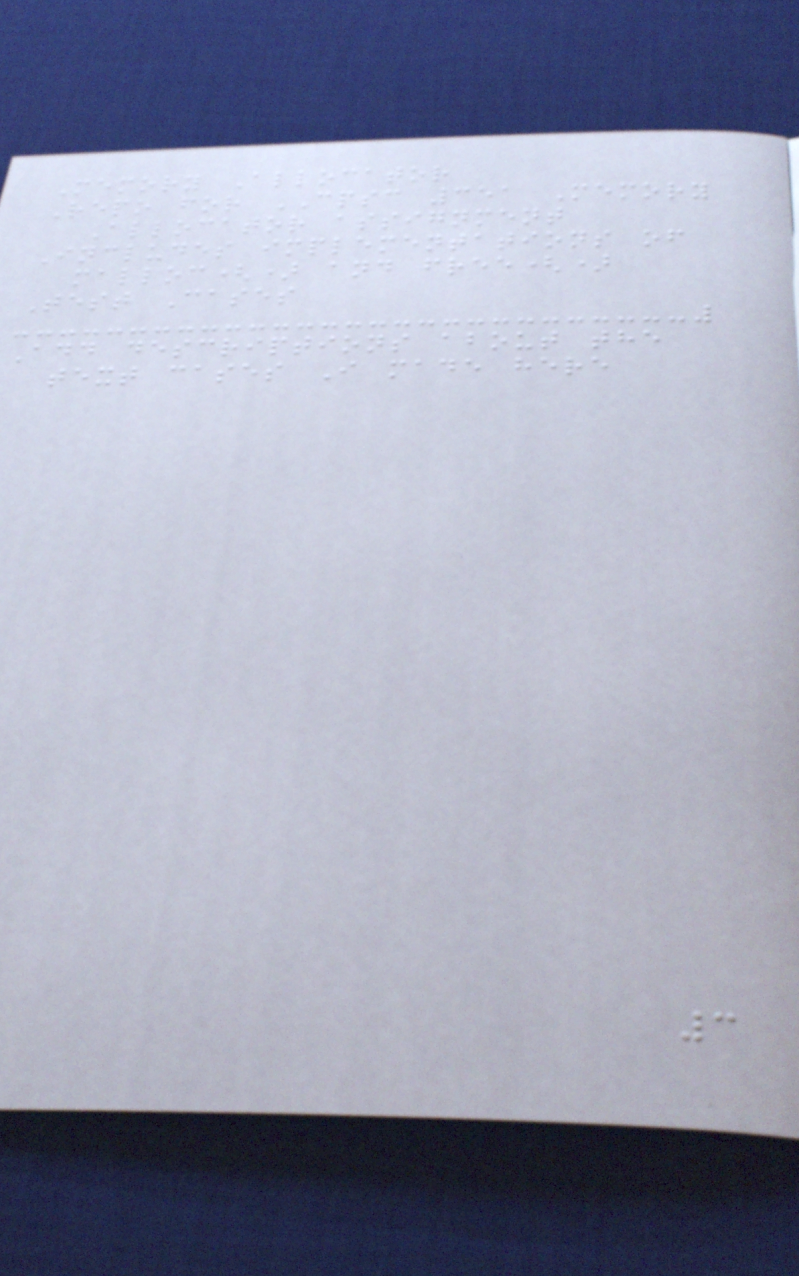Memory Allocator
Repo for CPSC 351 Memory
Allocator assignment
Includes implementations of
malloc() and free()
Test Cases
Add descriptions about the
text cases I made here
3
